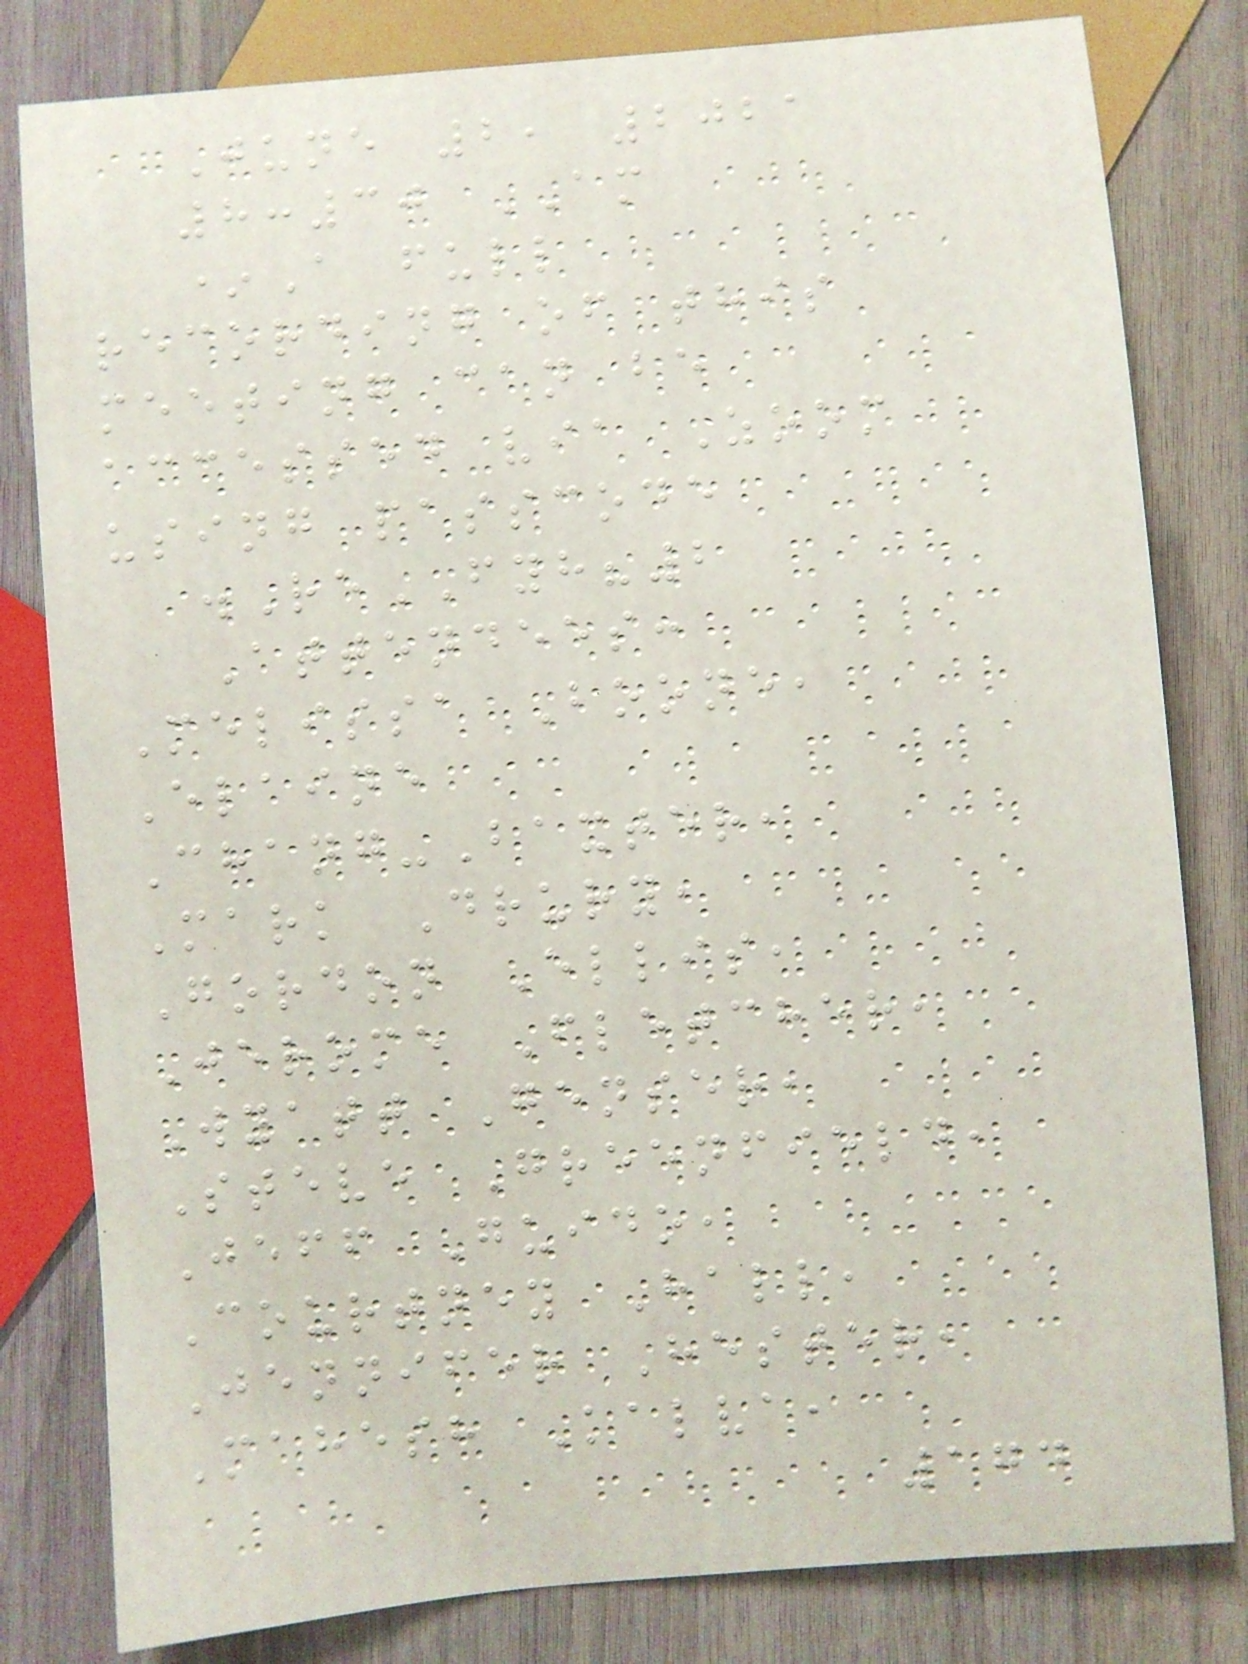June 2, 2021
8:30 AM
*A full
recording of this
meeting can be
accessed via Zoom
using passcode
.ReFYH?2
Attendees:
Melissa Boone,
Elaine
Chang-Baxter,
Mark Drury,
Gordon Ellis,
Jerome Fletcher,
Wyatt Genser,
Steve Greenfield,
Jeff Guido,
Courtney Hall,
Jennifer Hester,
Mahesh Kalva,
174
